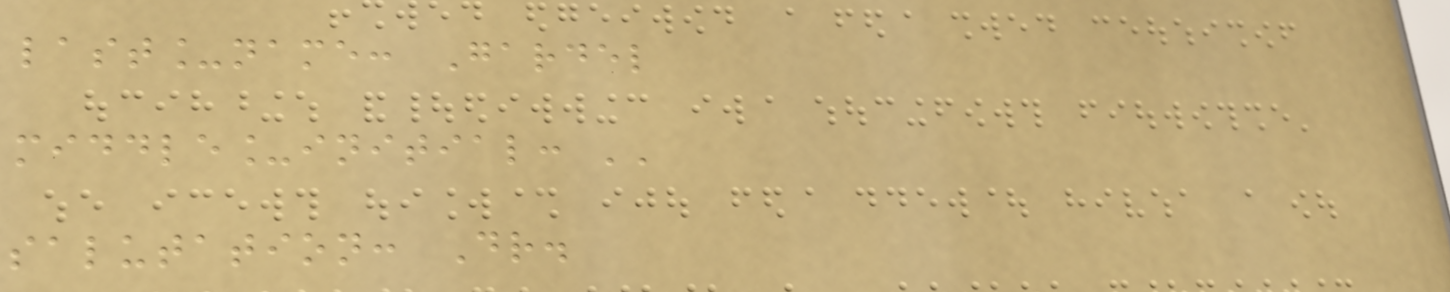last_name: Gardel
middle_initial: ''
salutation: Dr.
